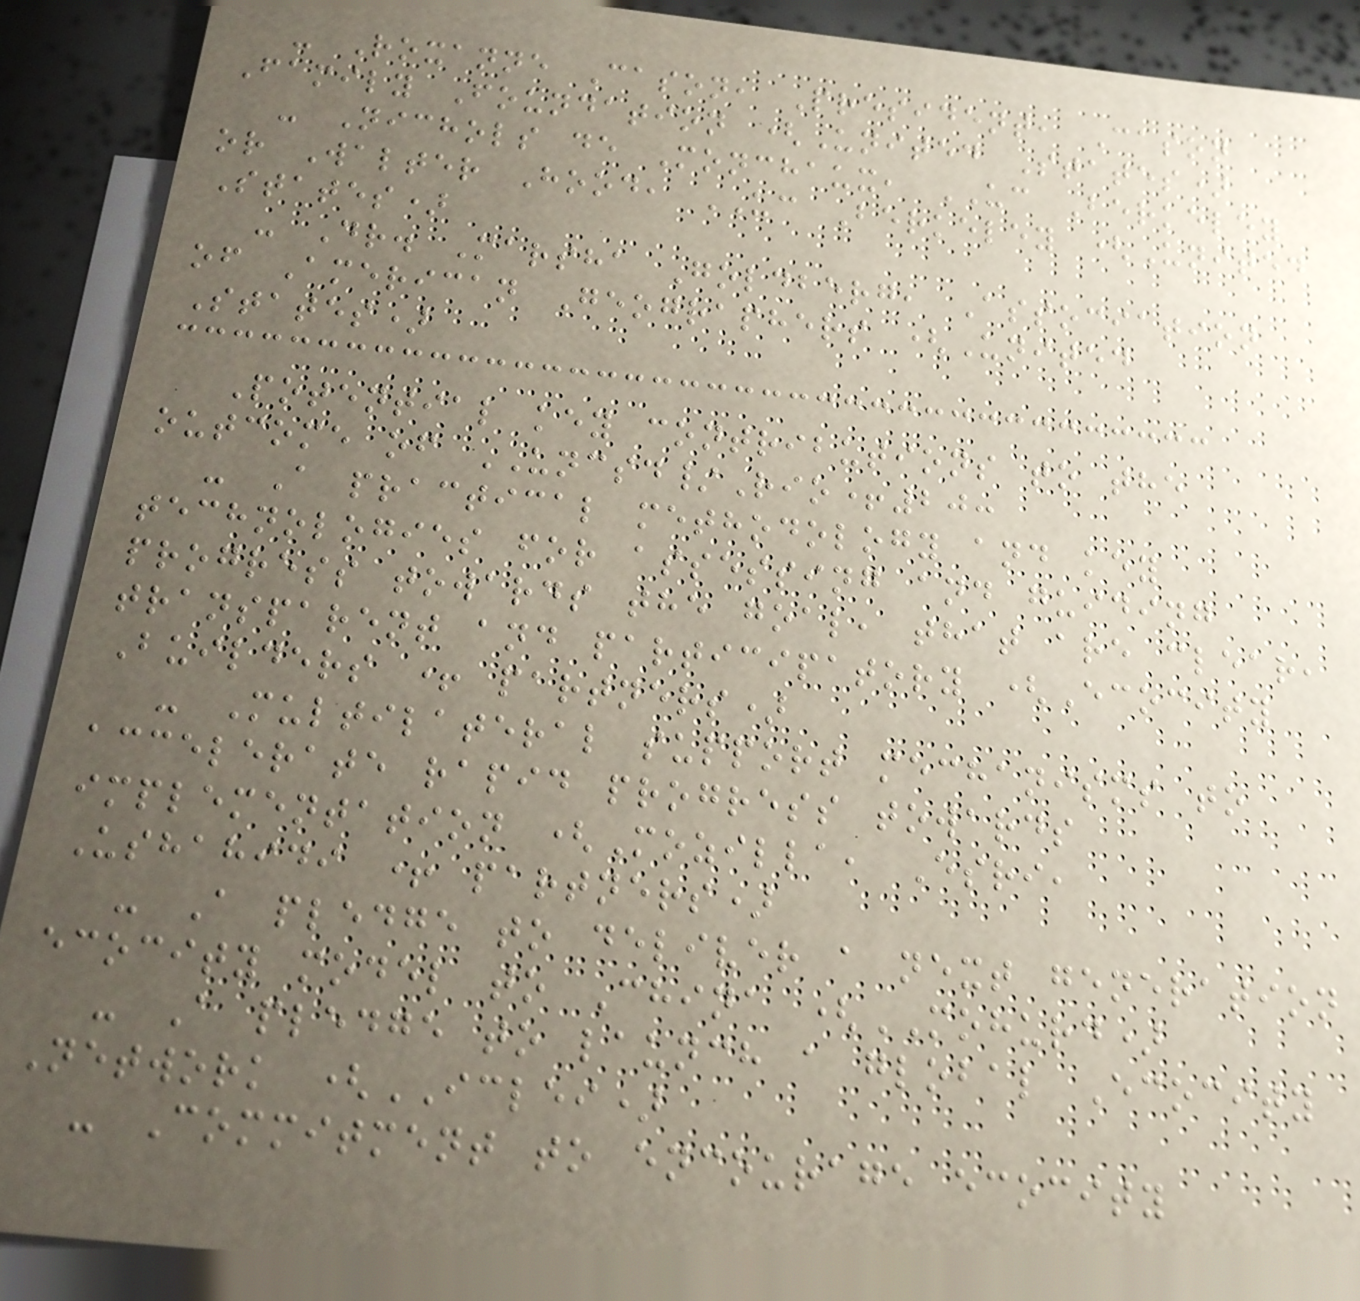- Roxanne Cason, President, Cason
Family Foundation (United States)
- Nichols de Monchaux, UC Berkeley
or Walter Hood, UC Berkeley (United
States)
- Dr. Marsha Goldberg, Association
of American Geographers (United
States)
Potential key contributions to the
outcome of UNCSD/Rio+20:
- A practical methodology and key
technologies for assessing and guiding
progress towards the goal, that are clear,
transparent and participatory (Ecocity
Builders + partners)
- Multilateral support mechanisms to
accelerate rapid progress towards
implementation (Mozilla, Esri,
Ushahidi + partners)
- A pledge to deliver a next generation
ecocity model to China (MOHURD)
- A pledge to launch a global Ecocity
Network (ICLEI)
- Commitment to encourage ecocity
